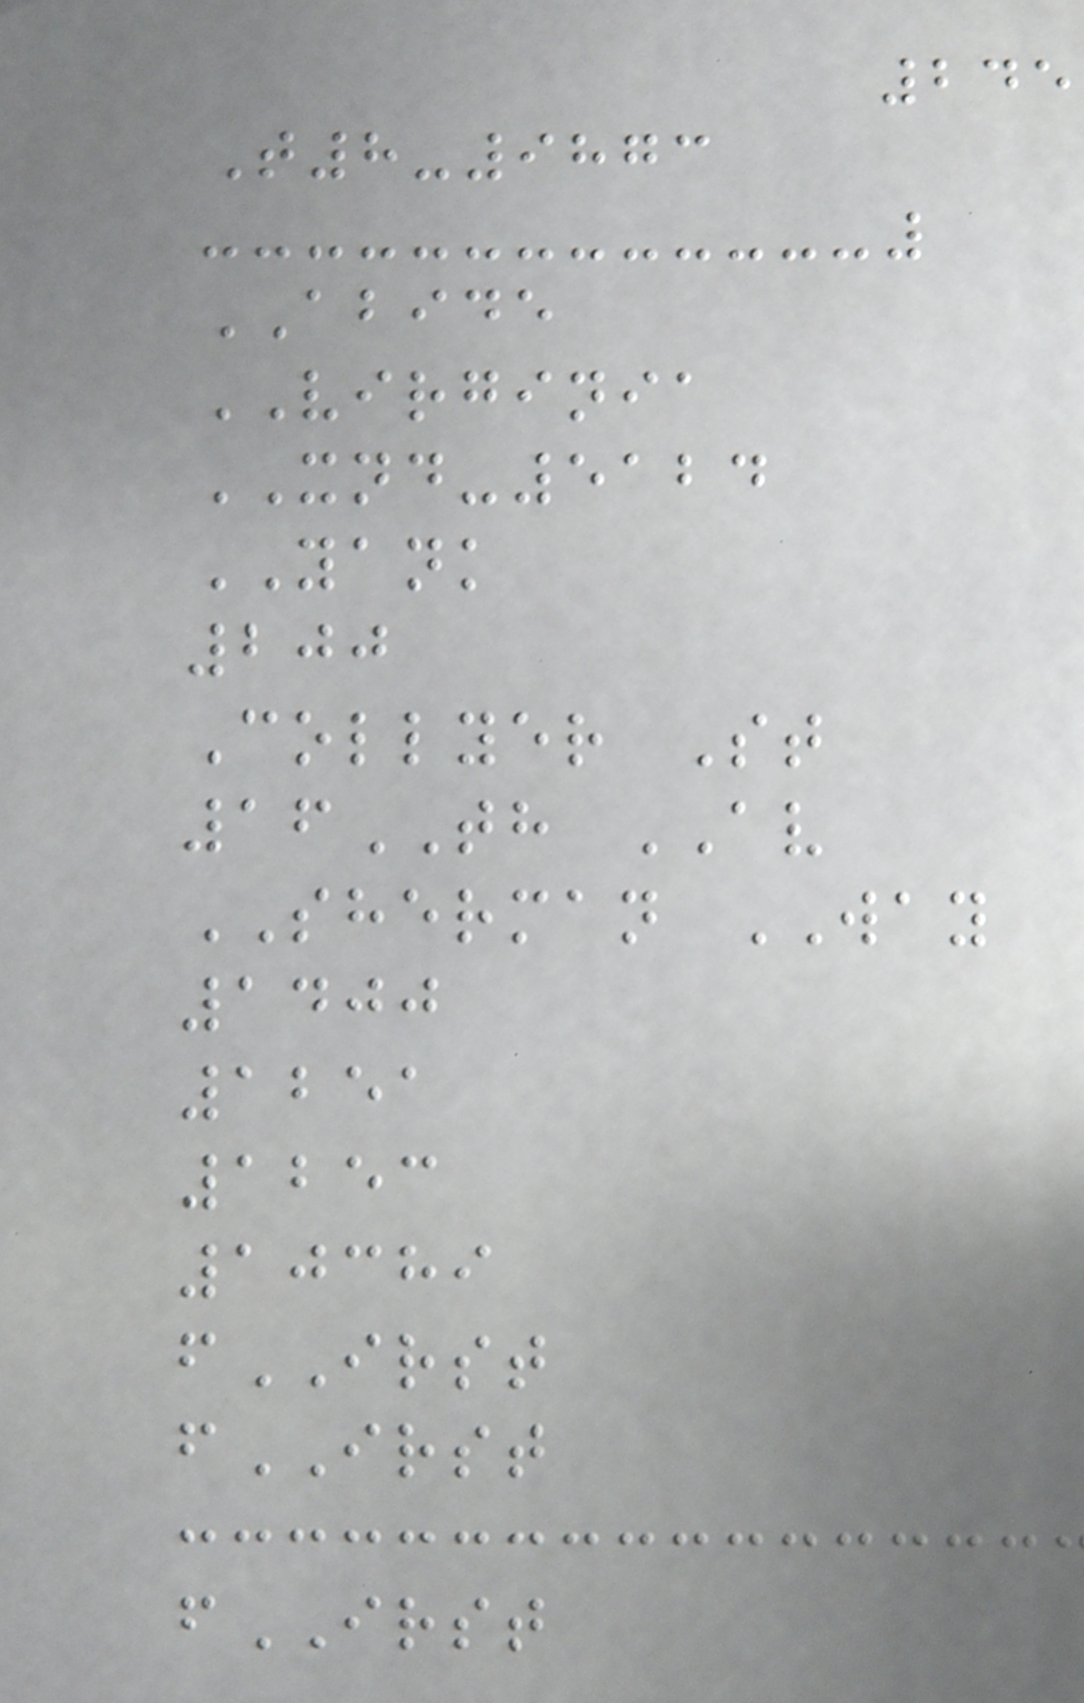245
T8-9873
ABIDE
VIRGINIA
XND-5124
YANK
200
Collyer St
16TH AV
SHERMAN WAY
1400
1251
1253
10389
fIRST
fIRST
fIRST
